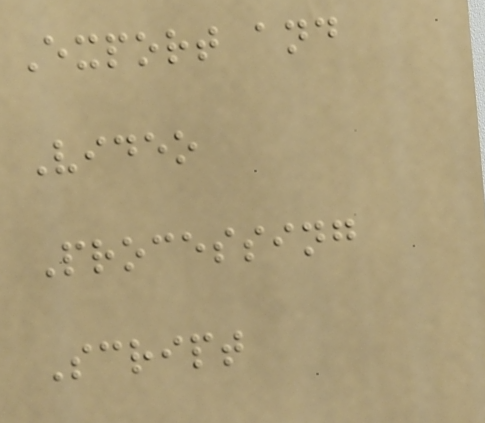Export and
Video
Processing
Script
